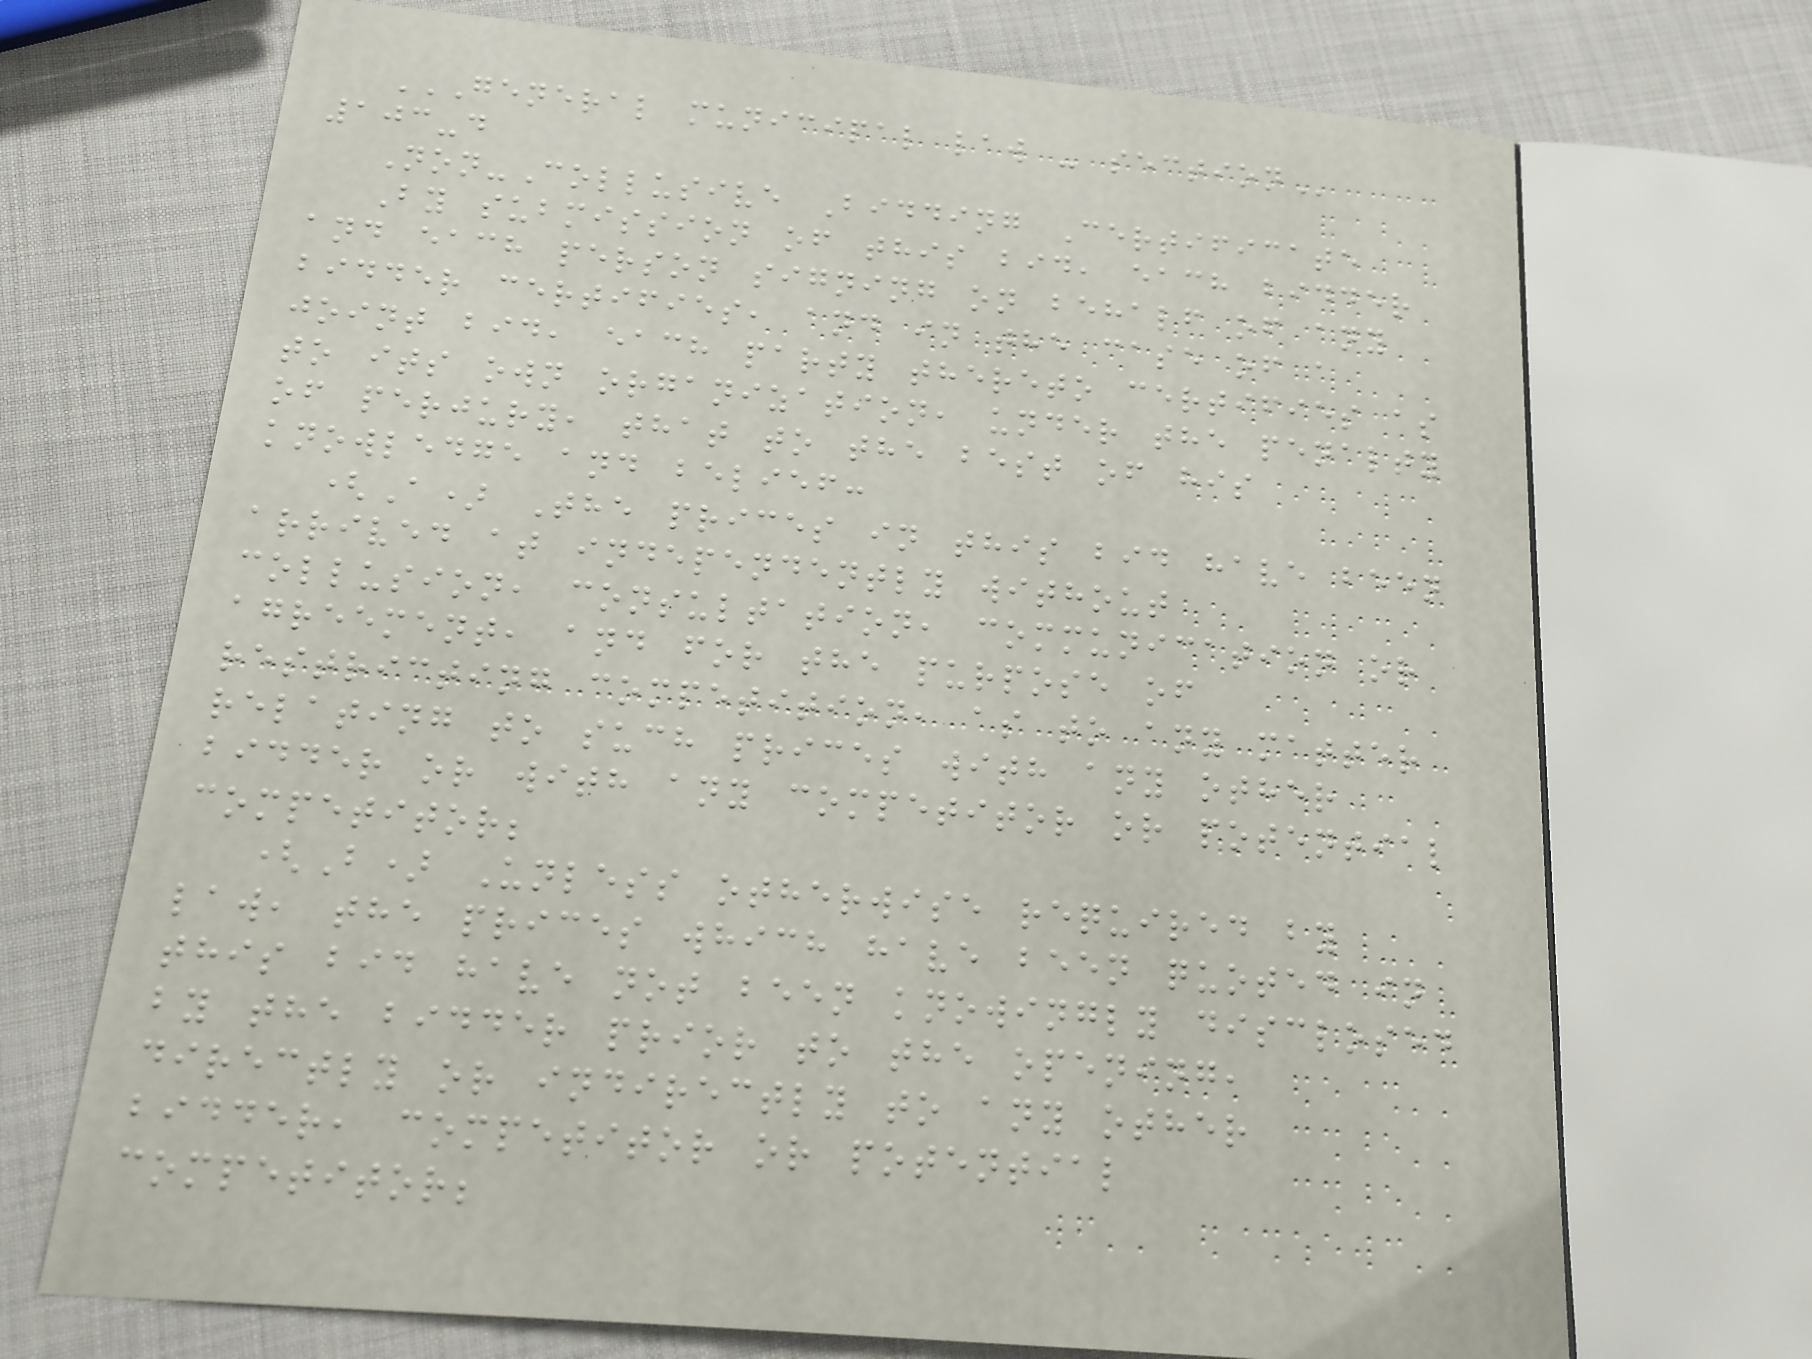GENERAL MUNICIPAL LAW - SECTION
103-d
Non-Collusive Bidding Certificate
By submission of this bid, each bidder
and each person signing on behalf of any
bidder certifies, and in the case of a
joint bid, each party thereto certifies as
to its own organization, under the penalty
of perjury, that to the best of his
knowledge and belief:
(A) The prices in this bid have been
arrived at independently without
collusion, consultation, communication or
agreement, and for the purpose of
restricting competition, as to any matter
relating to such prices with any other
bidder or with any competitor or potential
competitor;
(B) Unless otherwise required by
law, the prices which have been quoted in
this bid have not been knowingly disclosed
by the bidder prior to the opening,
directly or indirectly to any other
bidder, competitor or potential
competitor;
